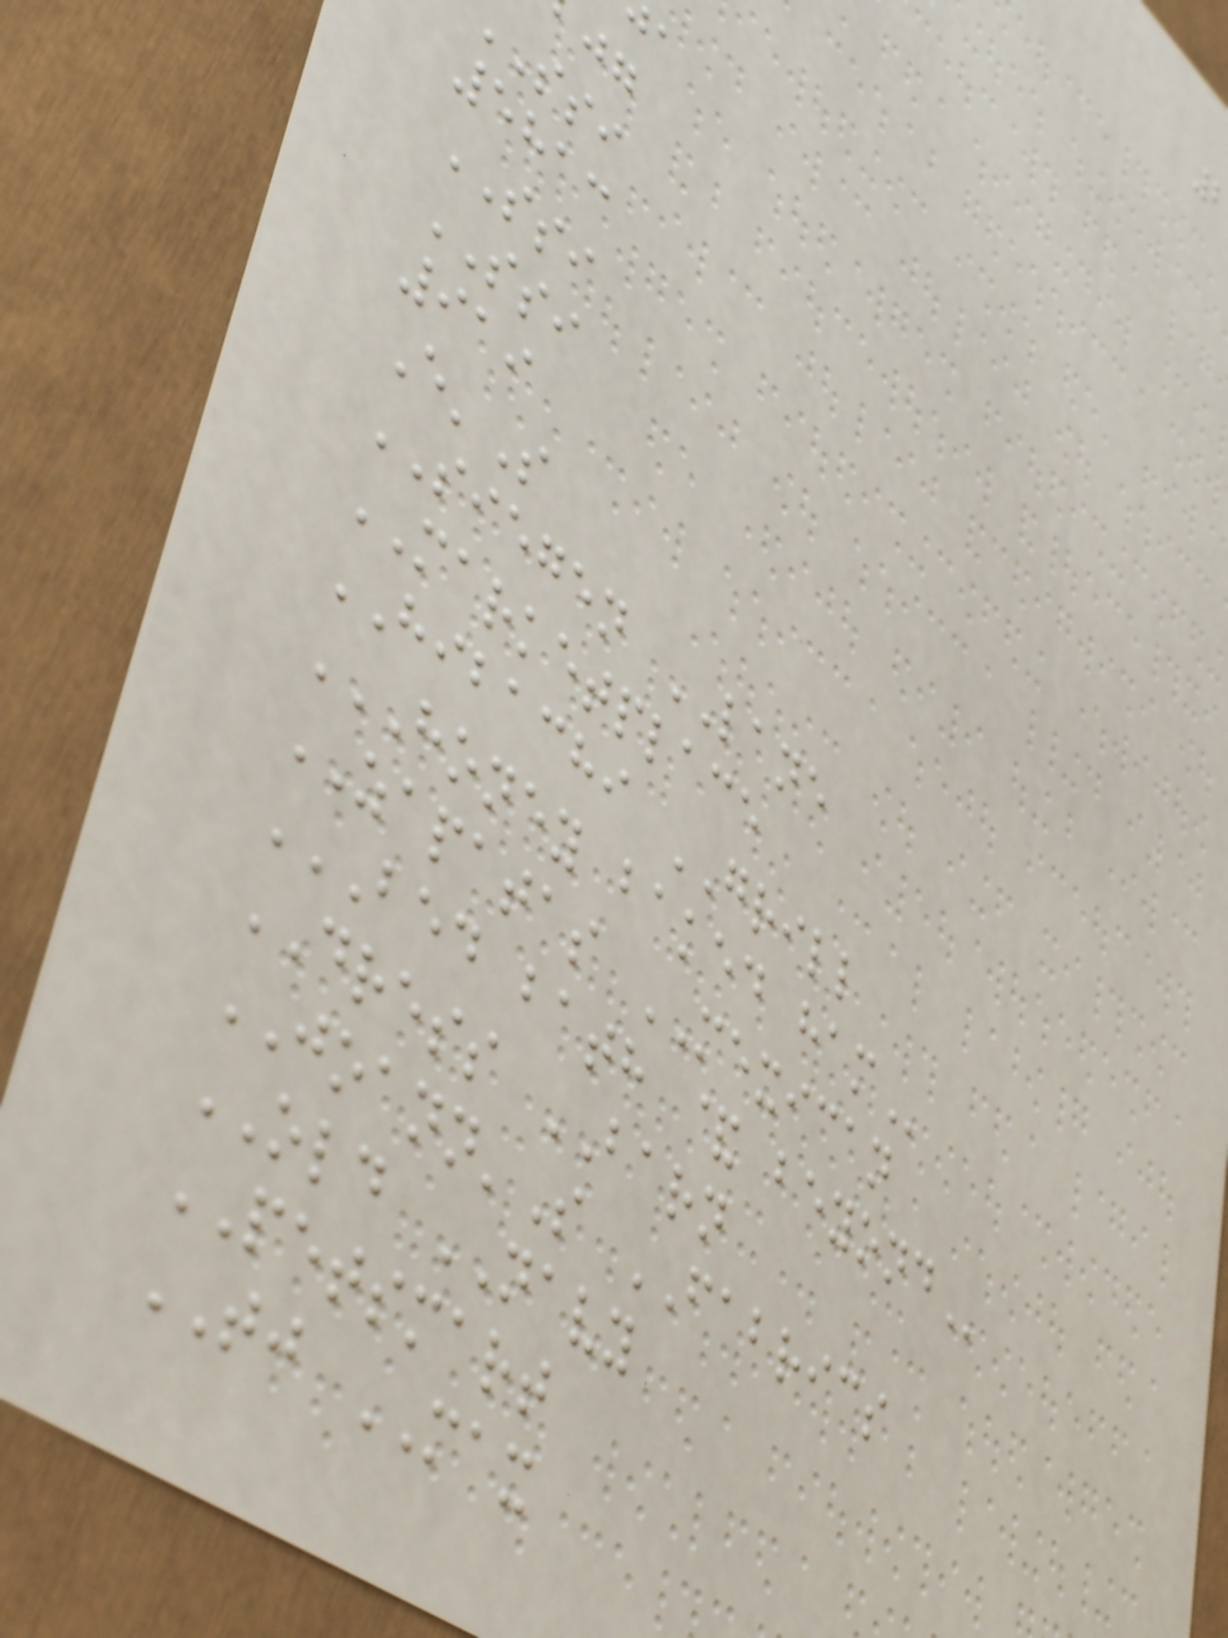5813
SSI
SSI
919
E'S
SIEGEN LANE
MARKETPLACE
HIBACHI GRILL
HONEY BAKED HAM
ZAPATAS MEXICAN
BED BATH & BEYOND
DRESS BARN
JOANN'S FABRICS
OLD NAVY
PETSMART
TJ MAX
